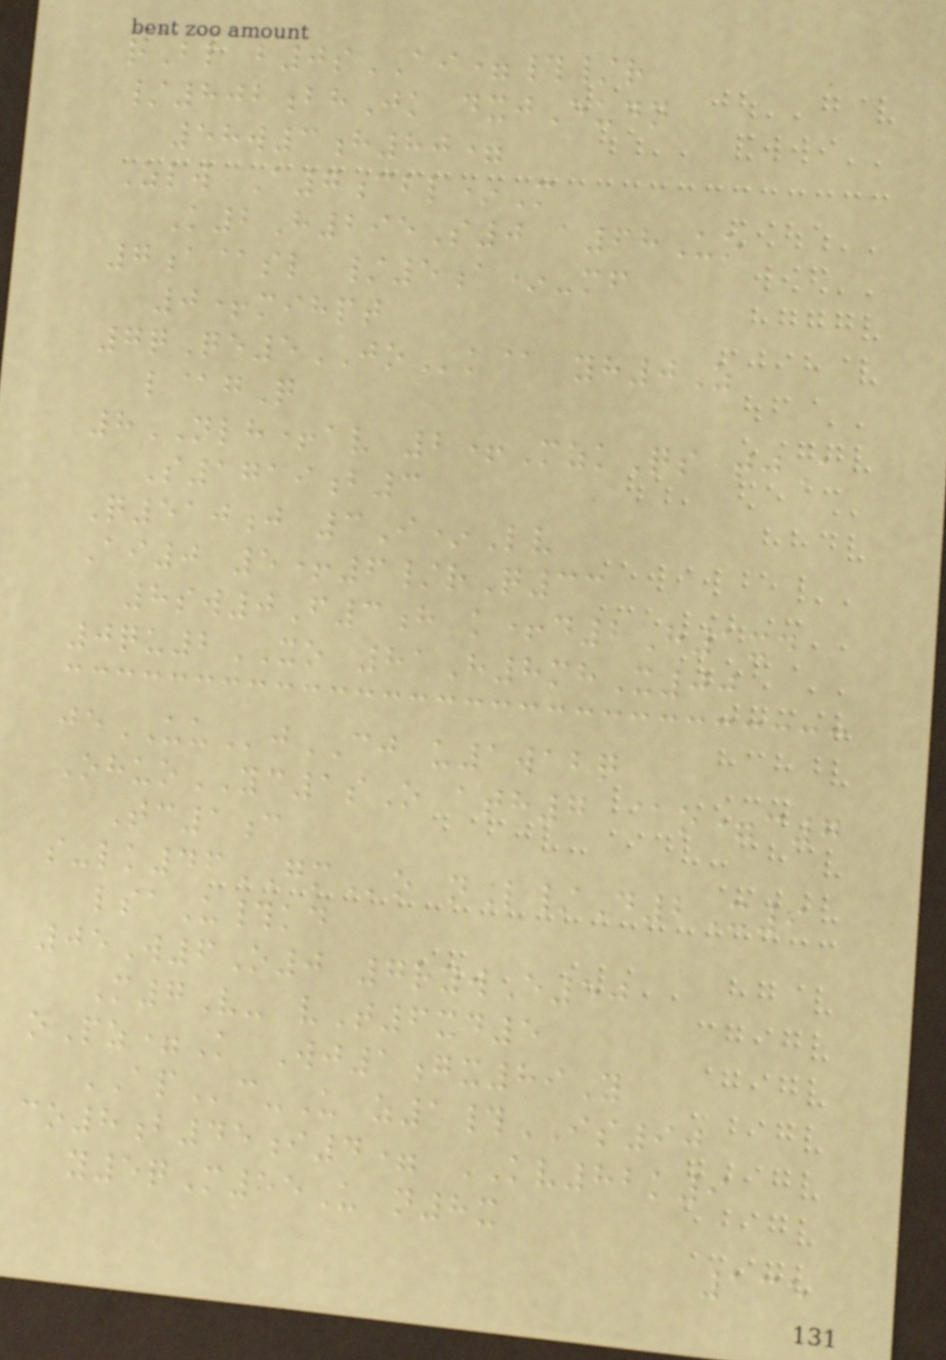rBl b0sAI=#/r
/802bhJk dxjEudn
58w3h80=
Zlw A7cbl*M
K2H295S0 a68Uo
7a@sl /5a*-mf
0+mihpt
7qQe5JOk@ yh0Z
l@gQ
8NLH+av 2+MzkQs tjA
S1719b3
Q510j 3I*Lv
Ai0 5+6/rQ33
8sw0F3h k+d2H1xd
0qu2XO 81H8mhX00
jeUUjCJ u1wabq
OhuoYC1sO ath7 @o=c7
Tc1c
s-lk46GMo nL/D2X9
lsaU#kd
05W6O0 7rywE50
M7V- vT6xd5
oPz=K Wj1gx89Y
APc-U z1#IS90
co8b45i4= KV82k9
y5qM55U n8x
135
